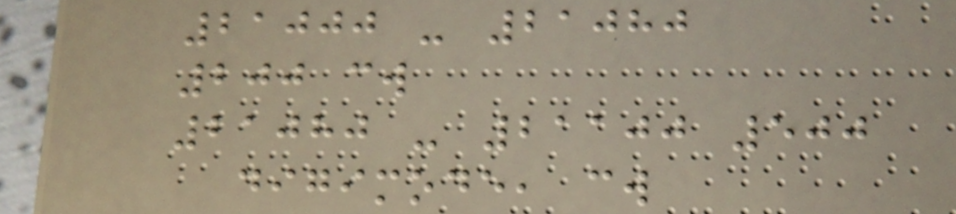21000 - 21080
200 cw
21080 - 21100 500
digimode, cw
